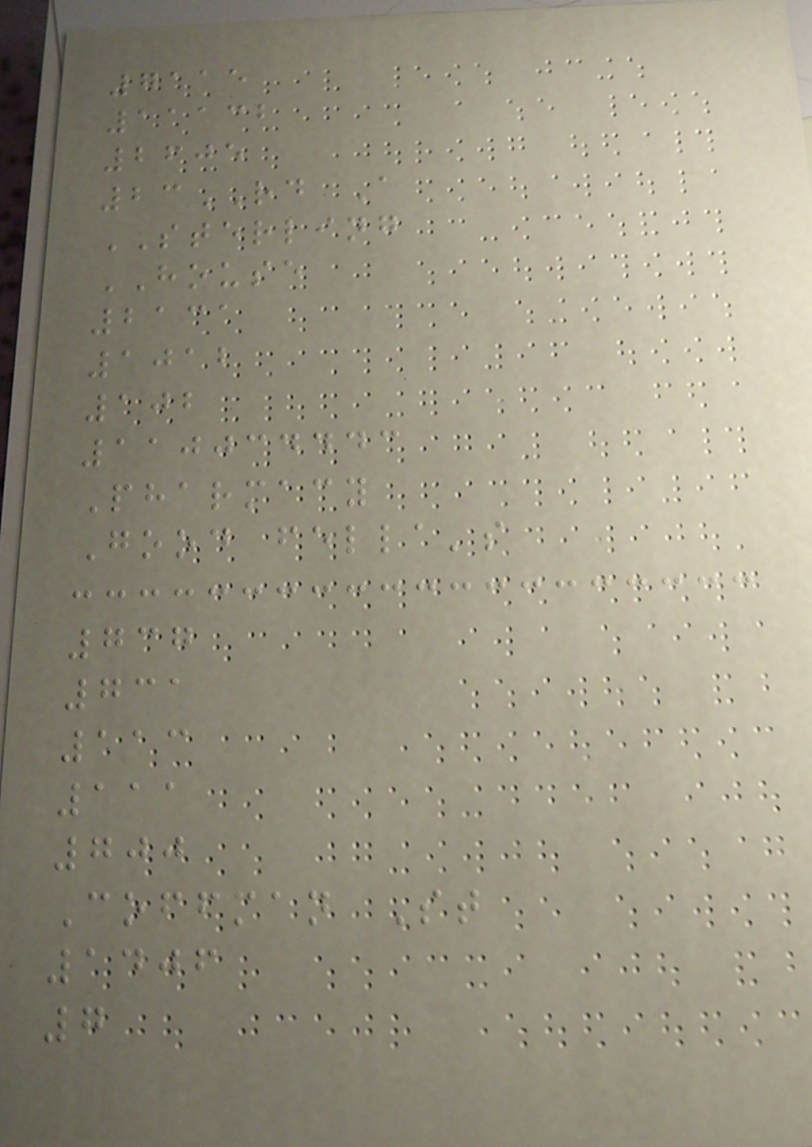7115
11132
2605
23RD A
STERLING
HOUSE
2131
1012
102
110034443
Pharmacy
Good fella's
737
731
113
111
700
Coffman St
1406
7
